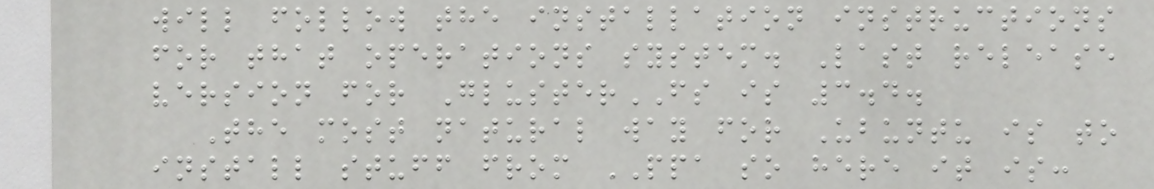will follow the installation instructions
for that operations system. Last release
version for GlusterFS is 3.4.
The most natural way for Ubuntu is to
install stuff from PPA so here it is:
